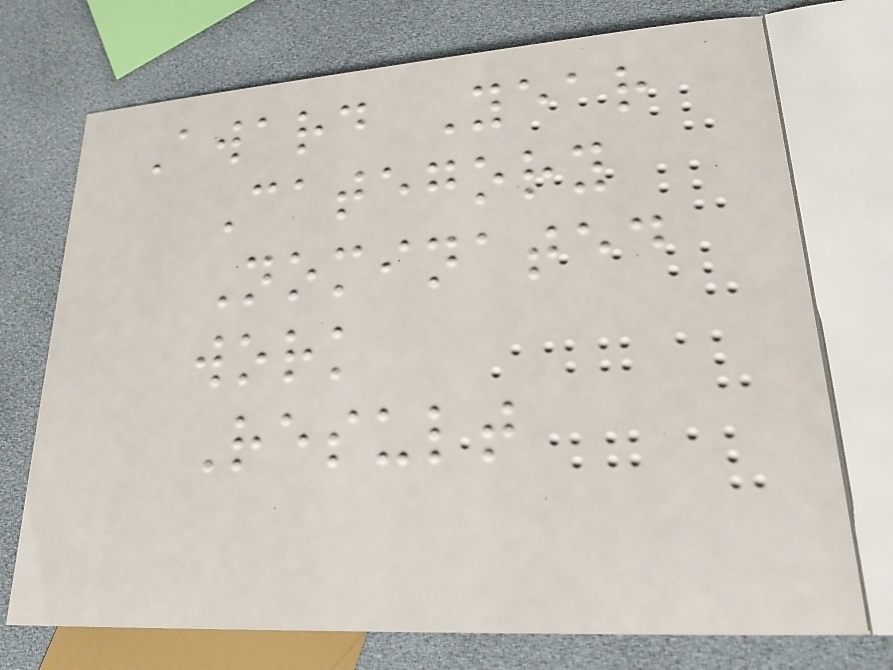Award Year
Category
Nominated
work
Result
